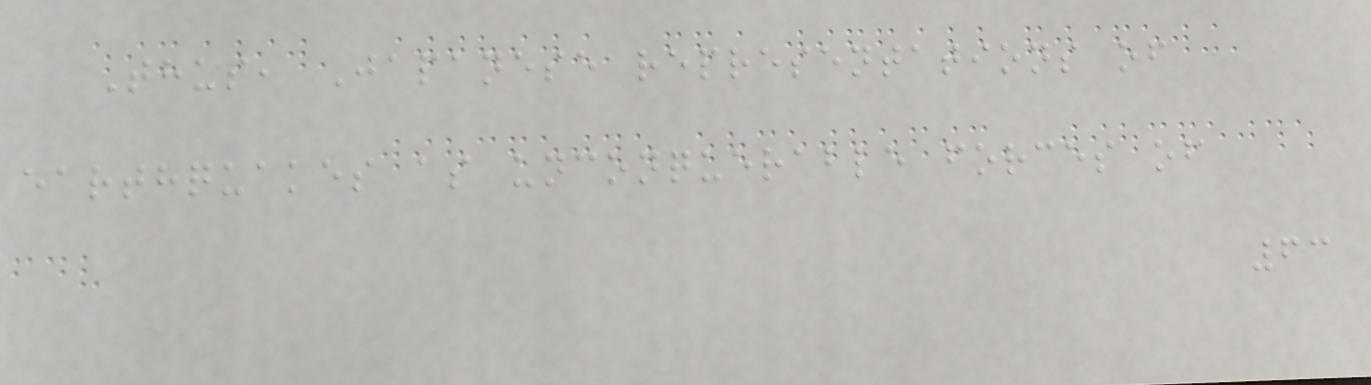Thus, Japanese representations of
earthquakes as unconquerable forces of
63
